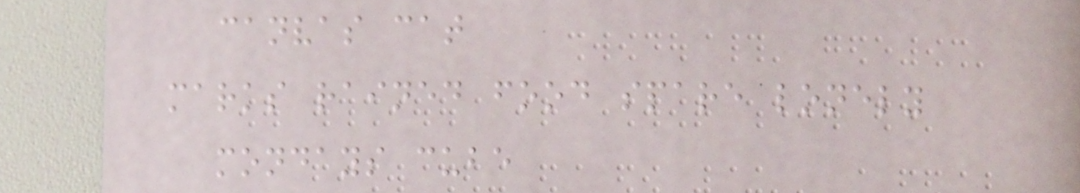canvas cat
marks rained food spare lonely
mondays cube
